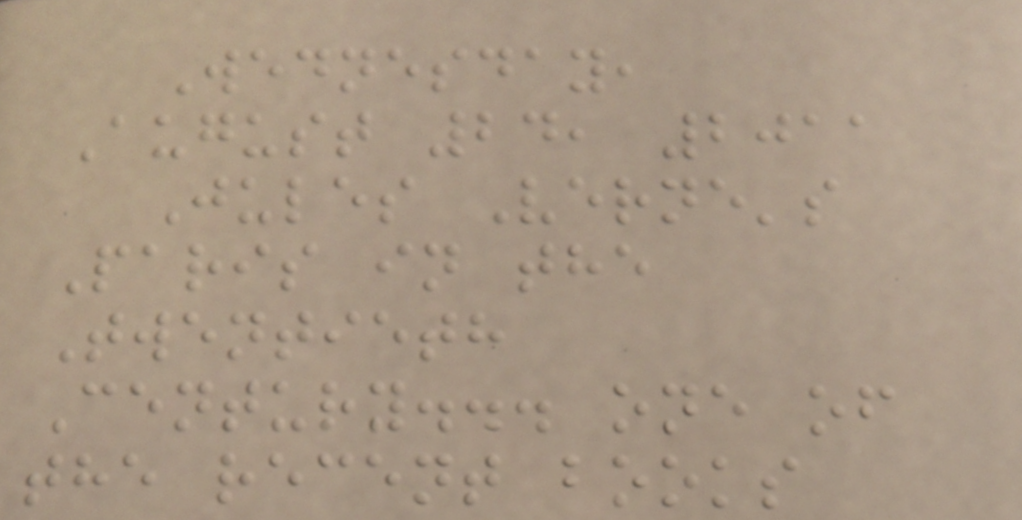Wednesday,
August 24, 2011
Jules Verne's
Paris in the
Twentieth
Century... one of
the recent books
